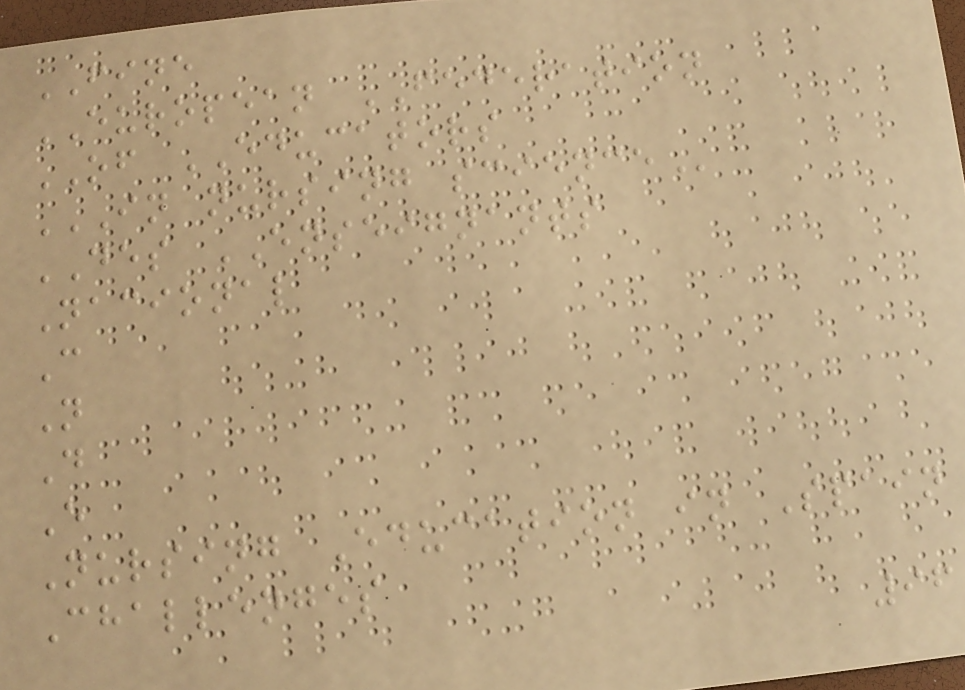FINE
EUROPEAN FEDERATION
OF EDUCATORS
IN NURSING SCIENCE
DES ENSEIGNANTS
Nacional
C
N
D
E
Nursing Education in Spain
Challenges
96
